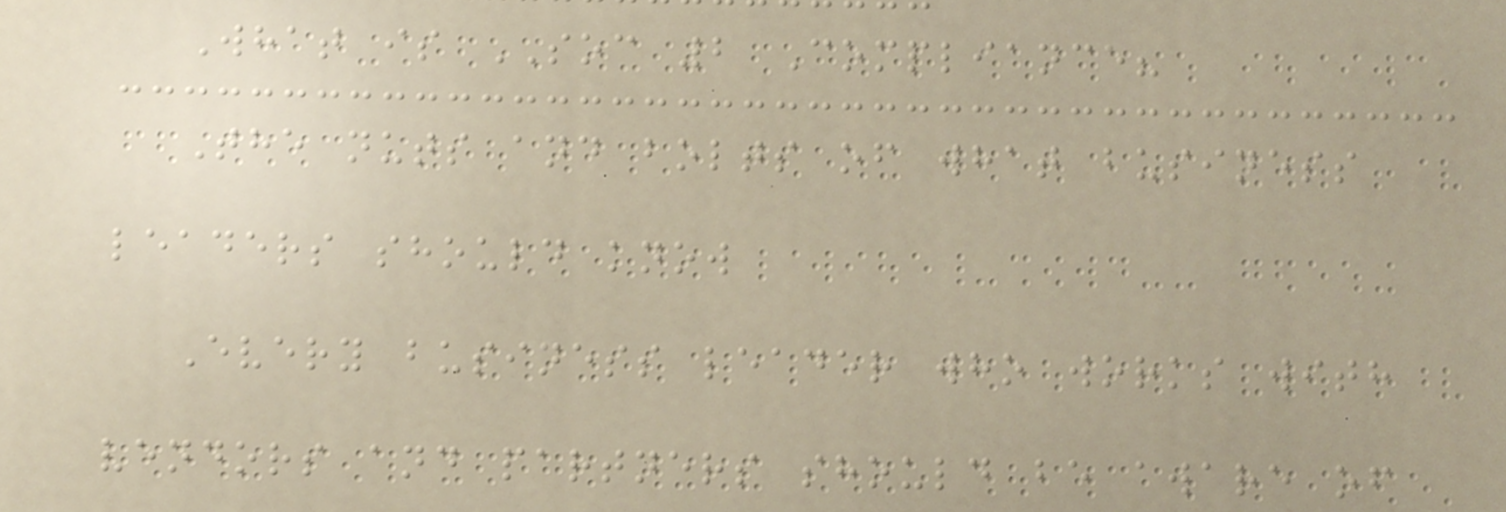What is SOC 2 Compliance?
The nuts and bolts of what business
leaders should know
Every business leader who works with
vendors and partners should be aware of
